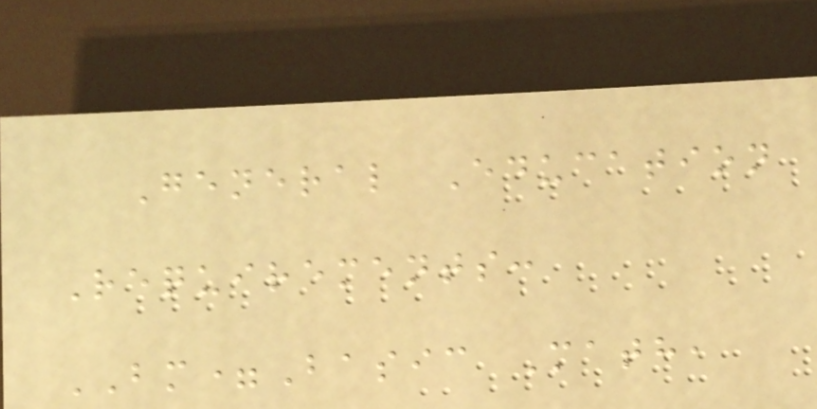General Education
Requirements:
BM=Basic Math,
